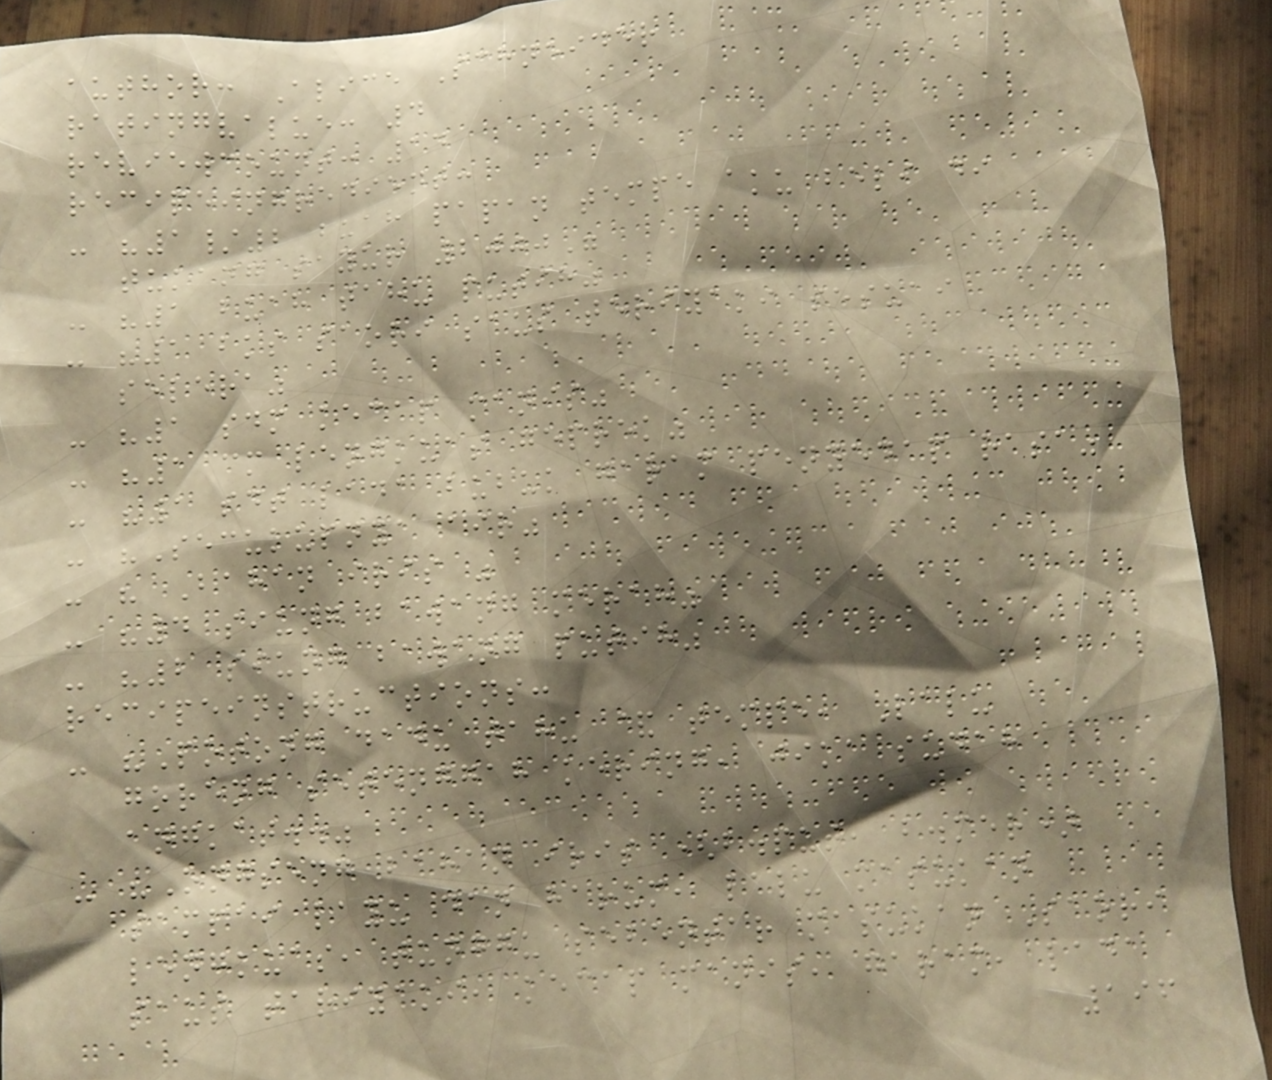author: Alice Schneider
ratingvalue: 4
reviewcount: 14
recipeingredient:
- "1/2 buah papan tempe aku beli di
tukang sayur 2000"
- "1 buah tahu putih"
- "1 bks saori saus teriyaki sesuai
selera"
- "1 sdm kecap manis"
- "1 cm lengkuas geprek"
- "1 sdt lada bubuk garam penyedap rasa"
- "Secukupnya air"
- " Bahan iris "
- "4 siung bawang merah"
- "2 siung bawang putih"
recipeinstructions:
- "Potong dadu tahu & tempe, Lalu
goreng setenggah kering, jika sudah
angkat.."
- "Ongseng bahan iris (b.put, b.mer)
sampai layu dan harum, lalu masukan
lengkuas, tunggu sebentar masukan Saori
saus tariyaki, kecap manis, garam, lada
196
